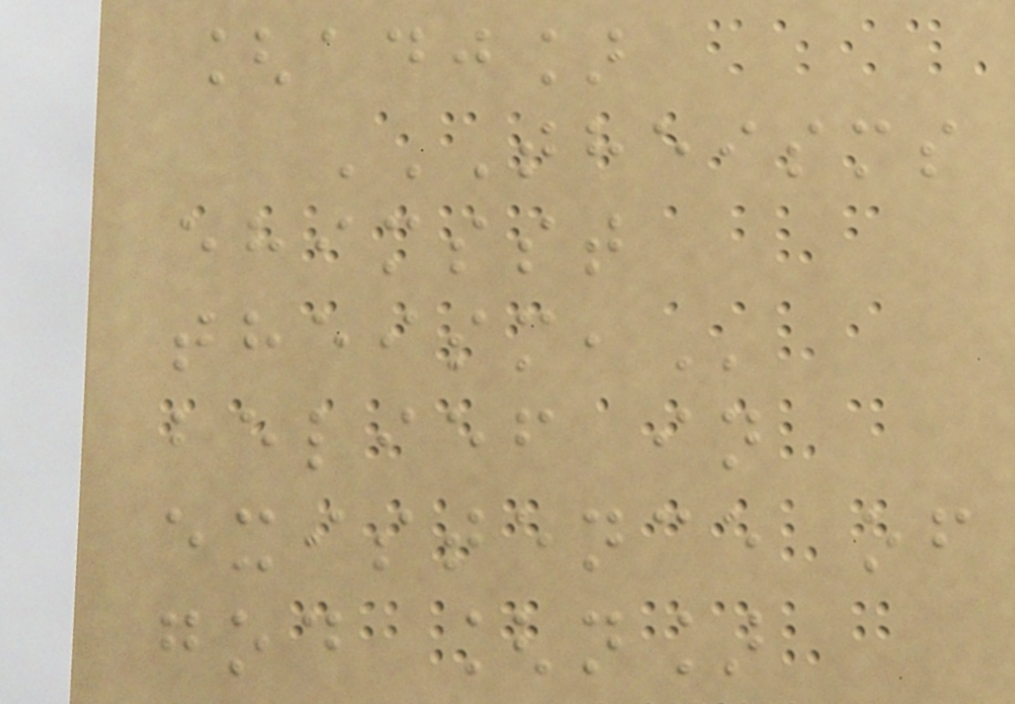[adj]
THEISMS
EHIMSST
THEISM,
belief in
existence of
god [n]
